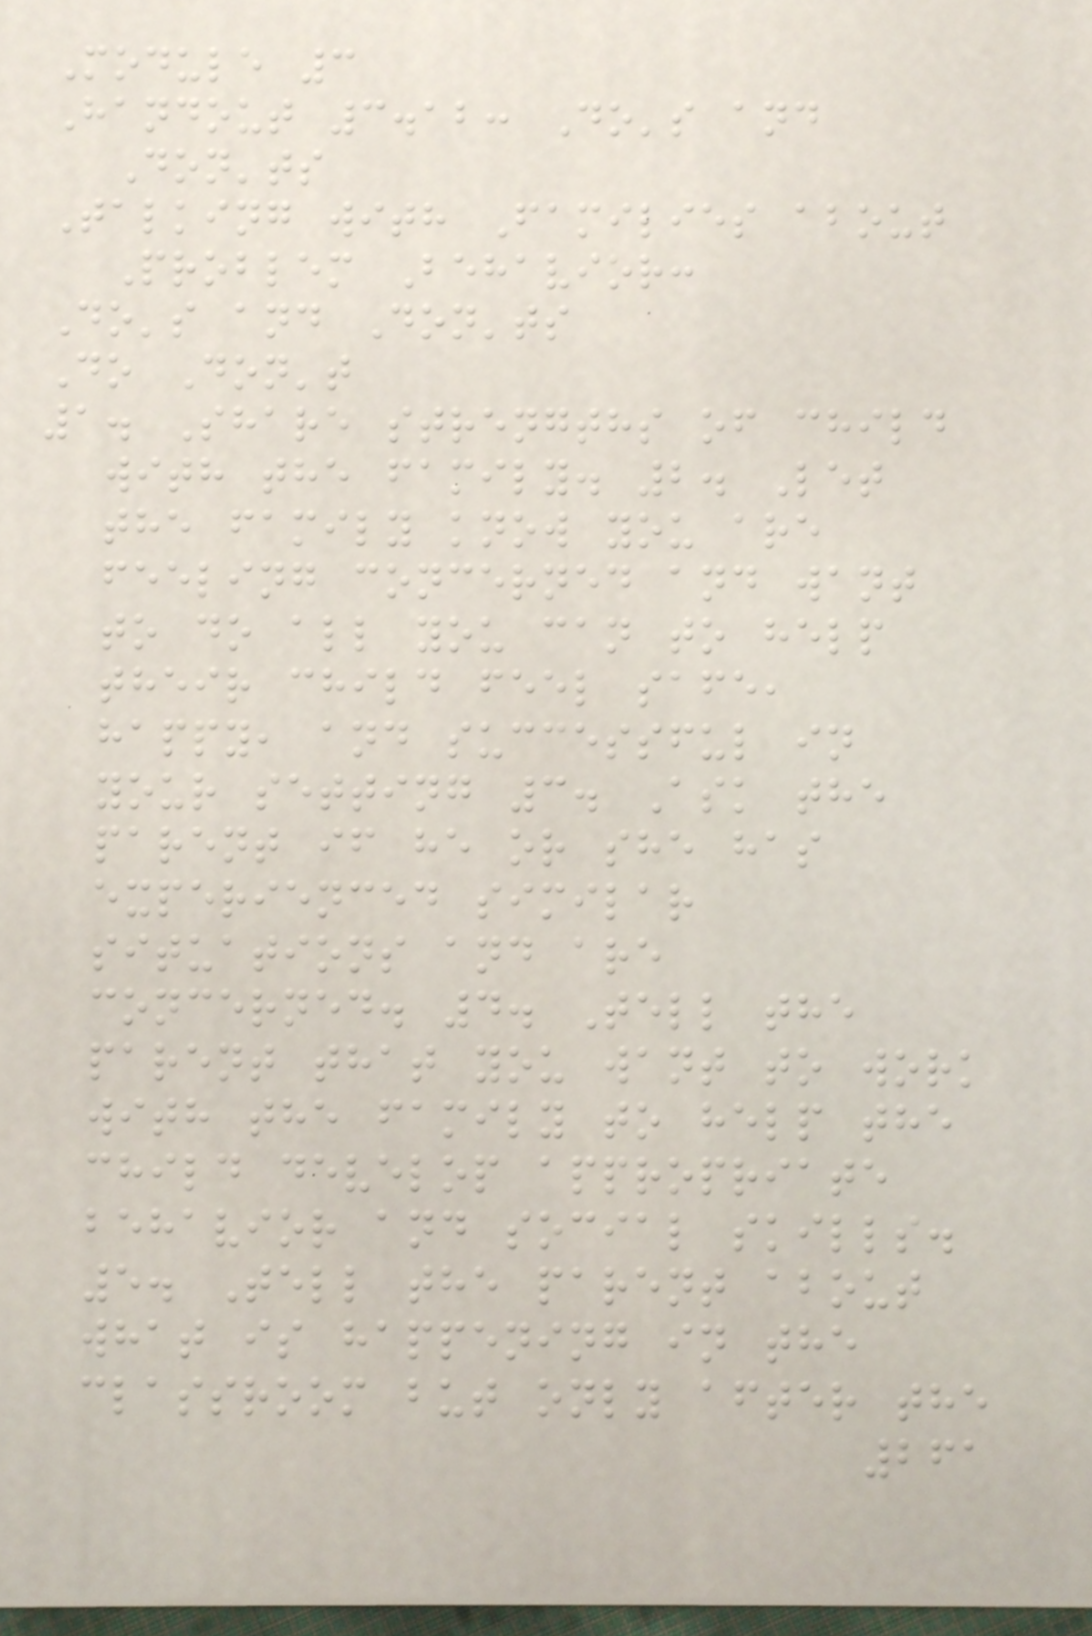Module 3
Handout 3.12: Do's and
Don'ts
Talking with Families about
Problem Behavior:
Do's and Don'ts
Do Don't
1. Share strengths of child
with the family. 2. Let
the family know you are
feeling concerned and want
to do all you can to help
their child feel safe,
happy, and successful in
your setting 3. Ask the
parent if he or she has
experienced similar
situations and are
concerned. 4. Tell the
parent that you want to work
with the family to help the
child develop appropriate
behavior and social skills.
5. Tell the parent about
what is happening in the
classroom but only after the
261
